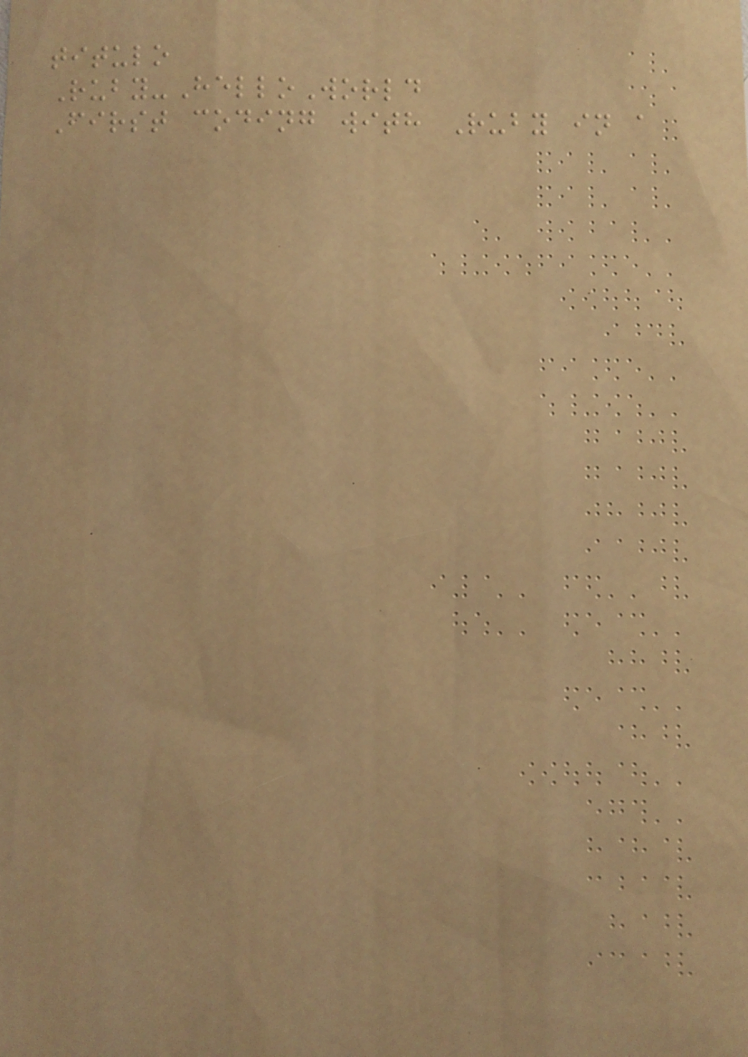titulo
Ruby-HelloWorld
First coding with Ruby in a
